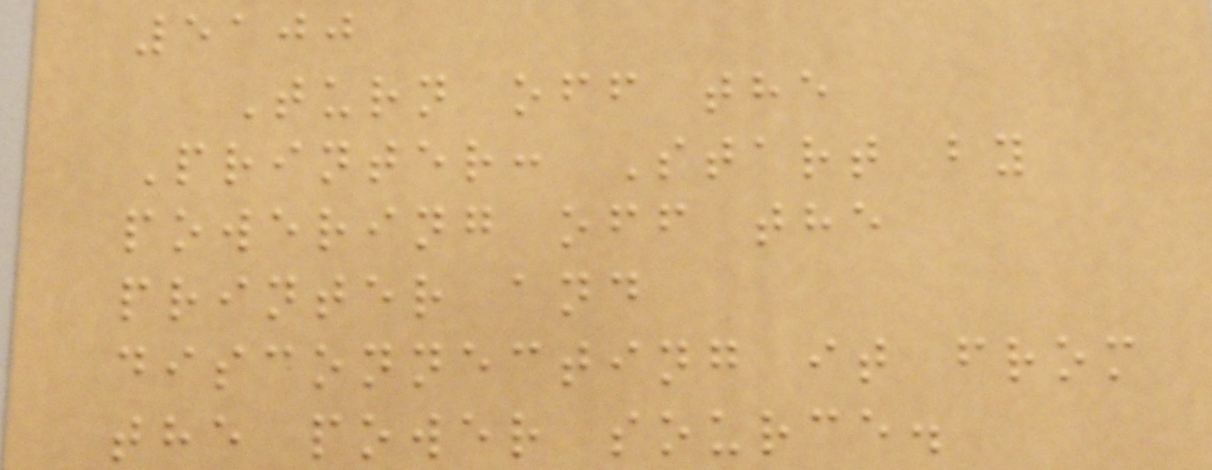5100
Turn off the
Printer: Start by
powering off the
printer and
disconnecting it from
the power source.
